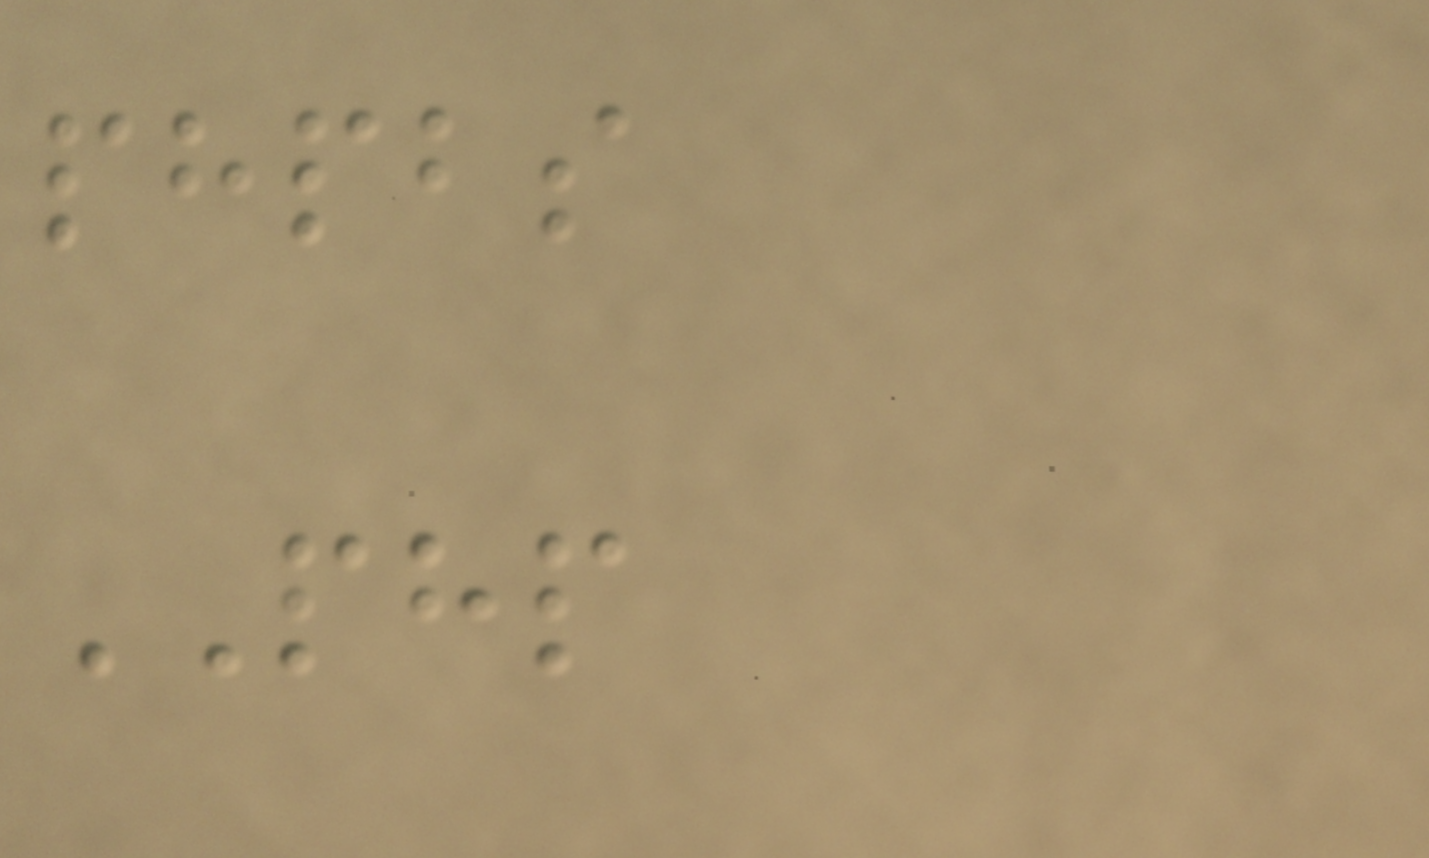phpbs
PHP
